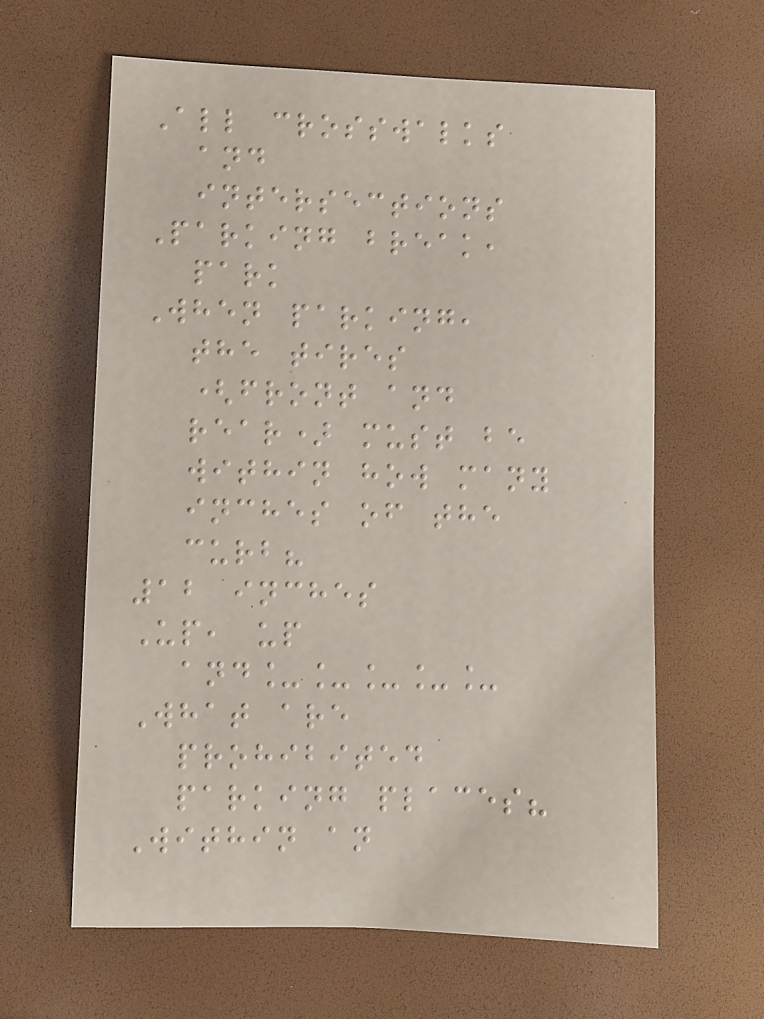All crosswalks
and
intersections
Parking break,
park
When parking,
the tires
(front and
rear) must be
within how many
inches of the
curb?
12 inches
Up, up
and_____
What are
prohibited
parking places?
Within an
